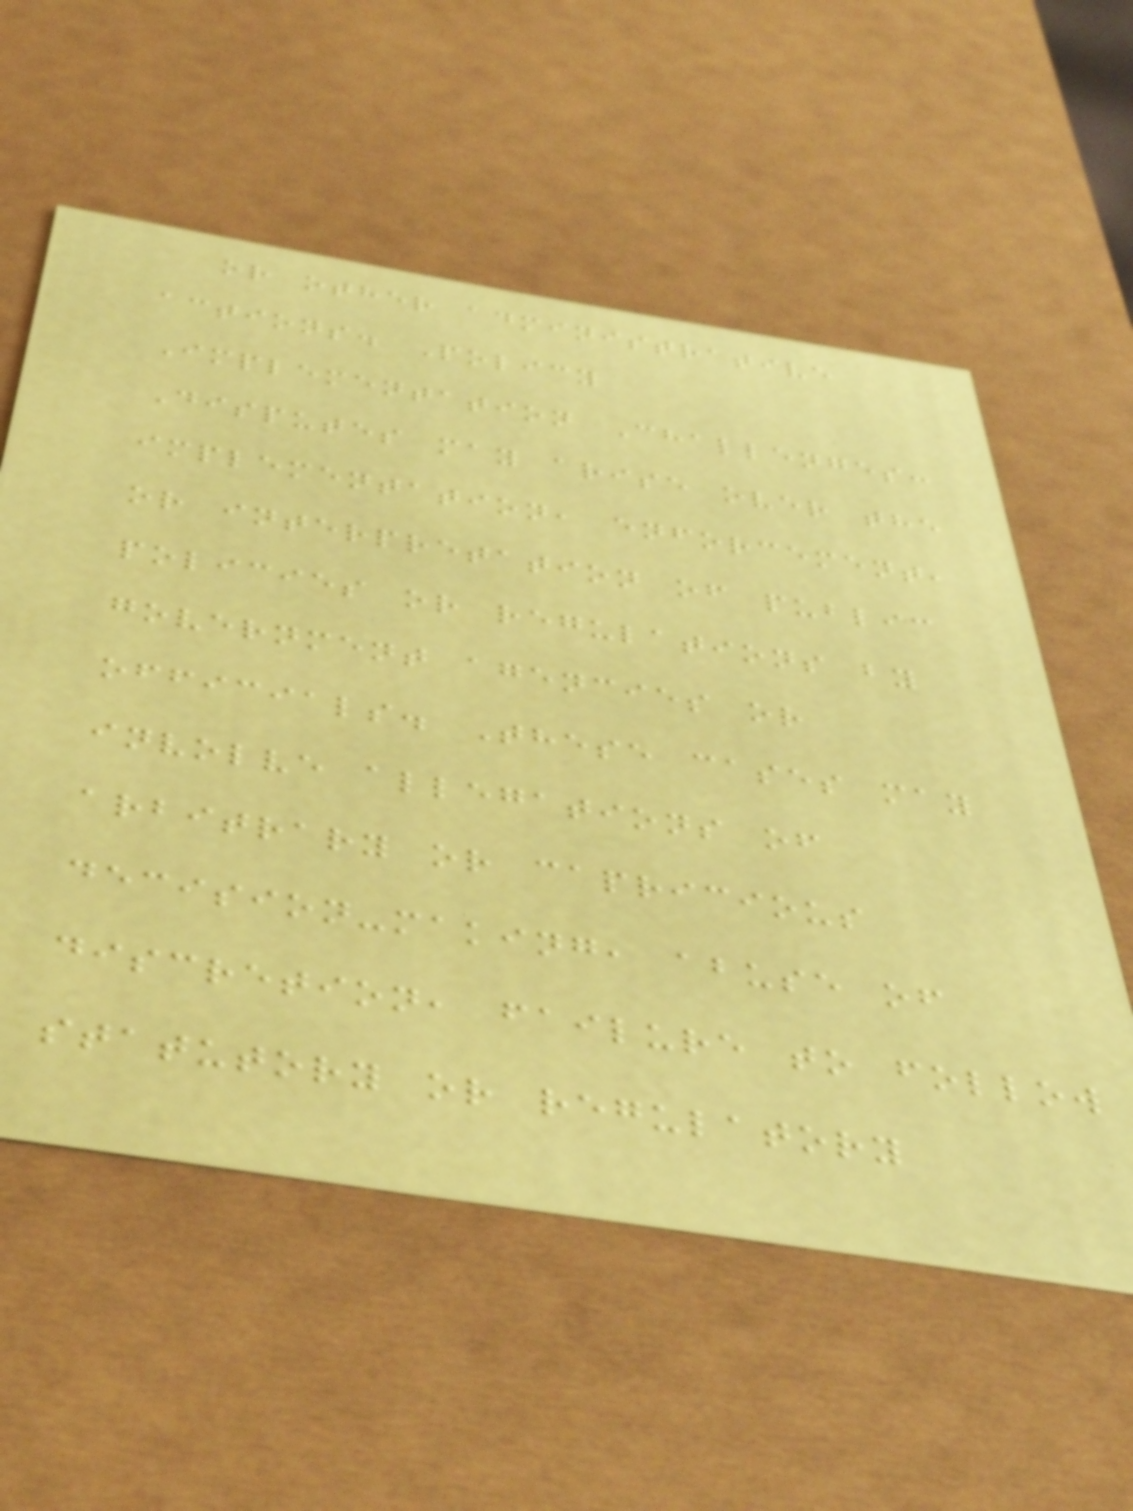or other administrative
actions. Policy
Implementation Challenges:
Disputes may arise over the
implementation, enforcement,
or interpretation of public
policies or regulations by
government agencies or
officials. These cases may
involve allegations of
arbitrary or capricious
decision-making, abuse of
discretion, failure to follow
statutory or regulatory
